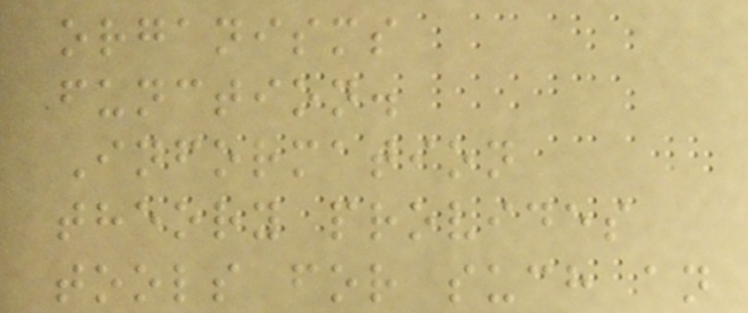organisms
function.
Information
theory provides
tools for such an
